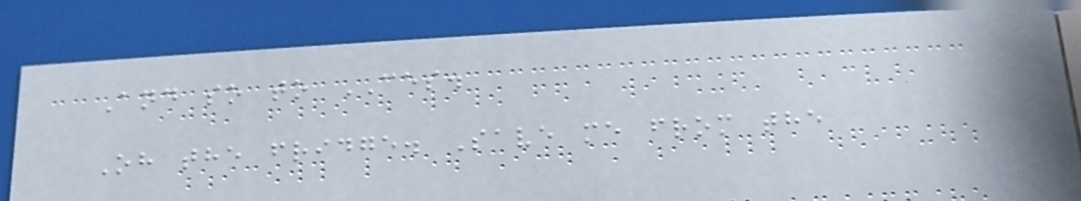And so to CES.
Oh the fridge. Save me from the
